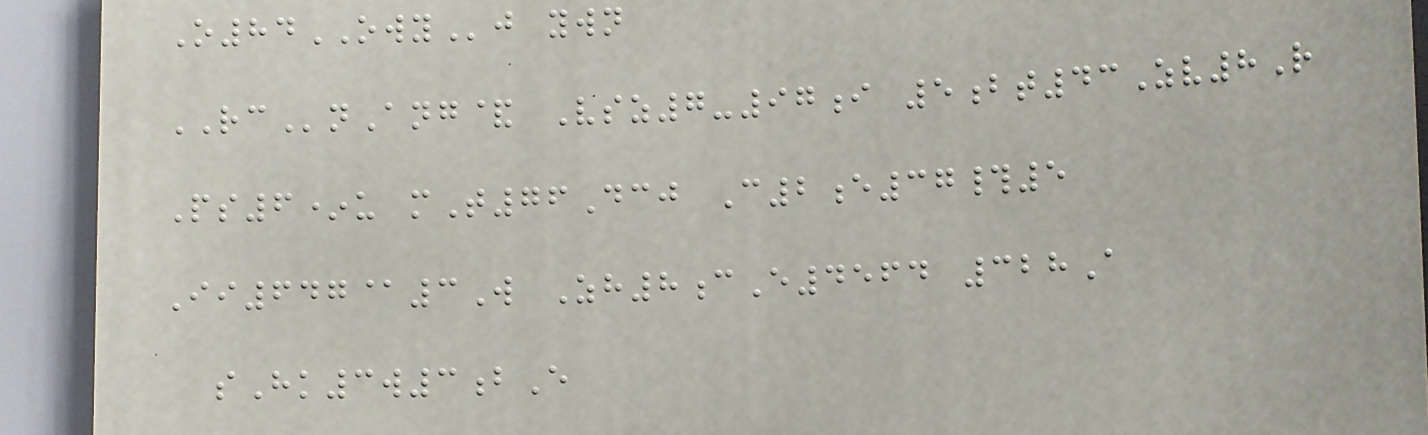O84OWYj ywn
RCnAng& Vsz7-97i 5bt43Zv8R
Ps6*u mT76Dcj C2e37#5
Ii647@3W Zh8cE4564 328A
sHk3w3bE
